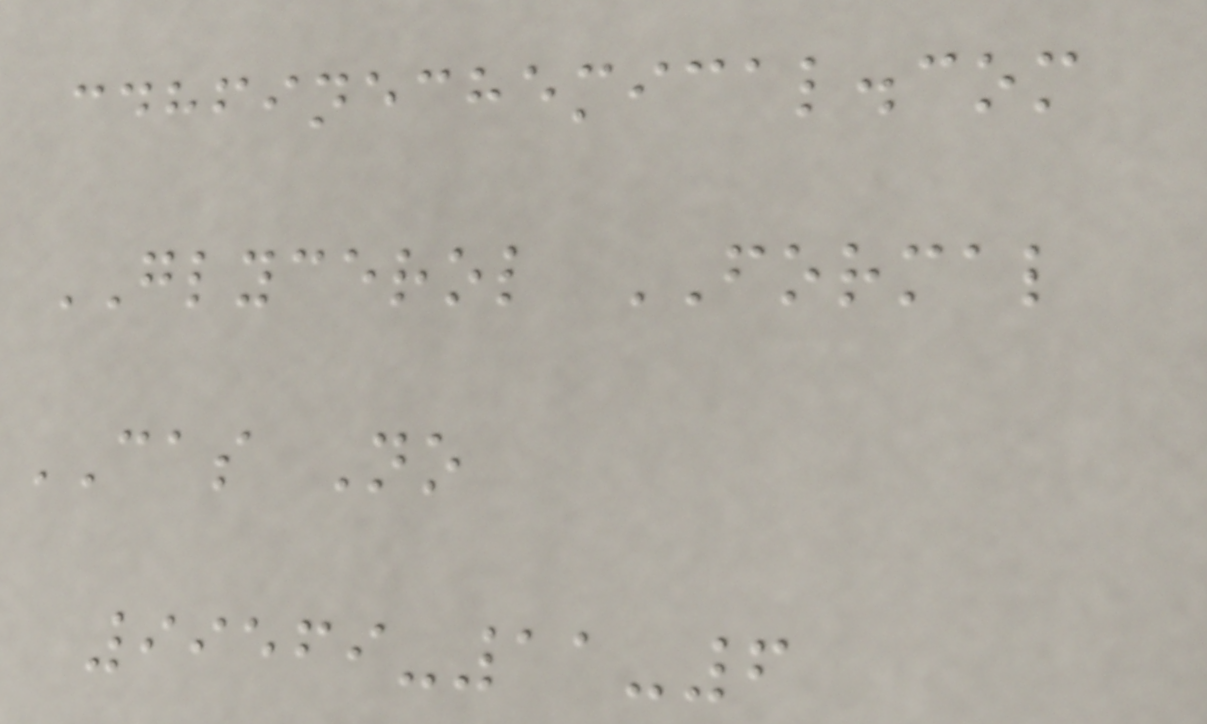cdhfinechemical.com
GLYCEROL FORMAL
CAS No
99569-11-6
